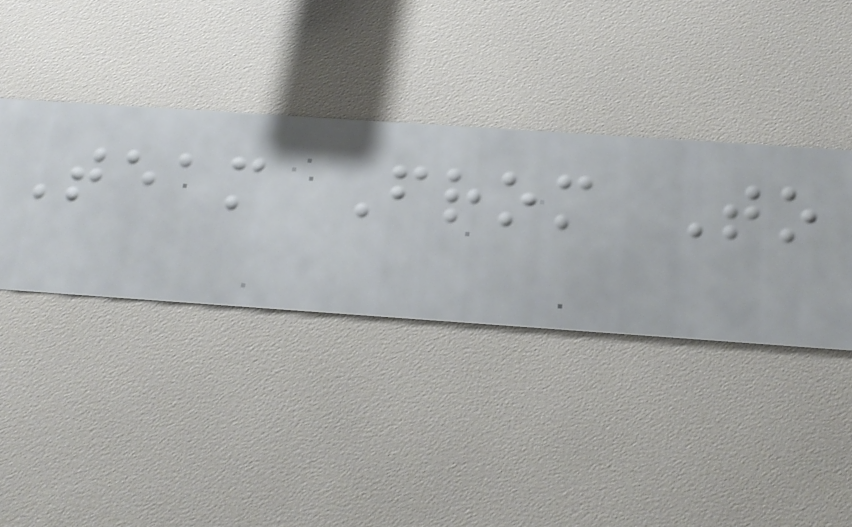Team From To
